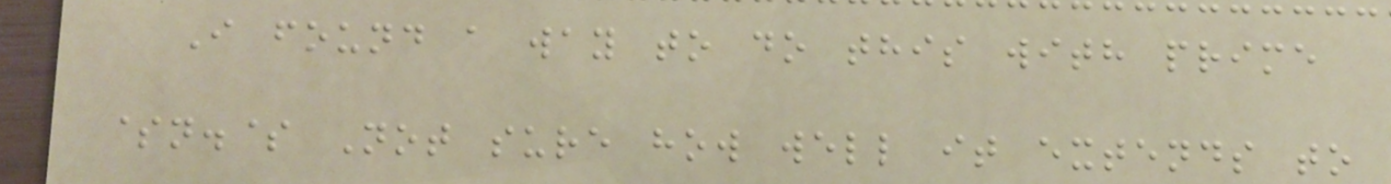I found a way to do this with prime
$n.$ Not sure how well it extends to
